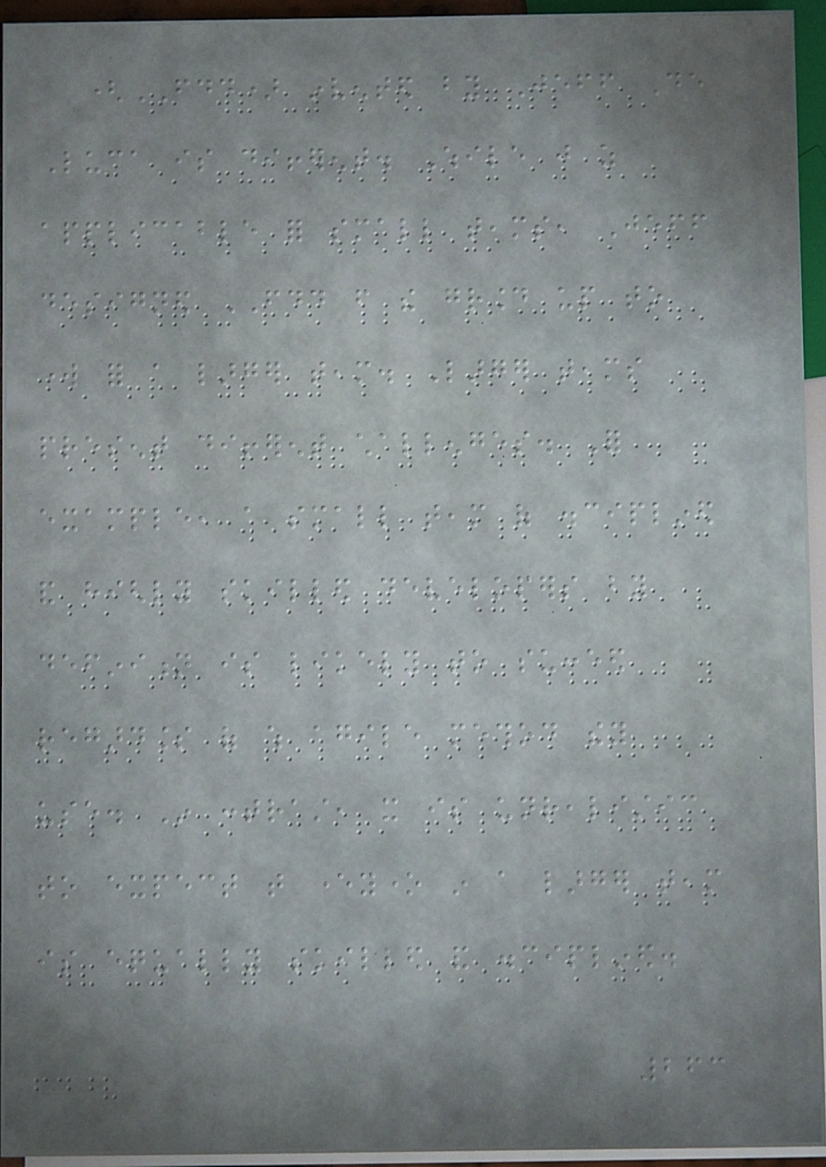(FDD) invented by Jeff De
Luca is different. While just as
applicable for small teams, Jeff
designed FDD from the ground up to
work for a larger team. Larger teams
present different challenges. For
example, a small team of disciplined
and highly skilled developers by
definition is likely to succeed
regardless of which agile method they
use. In contrast, it is unrealistic
to expect that everyone in a larger team
is equally skilled and disciplined.
263
